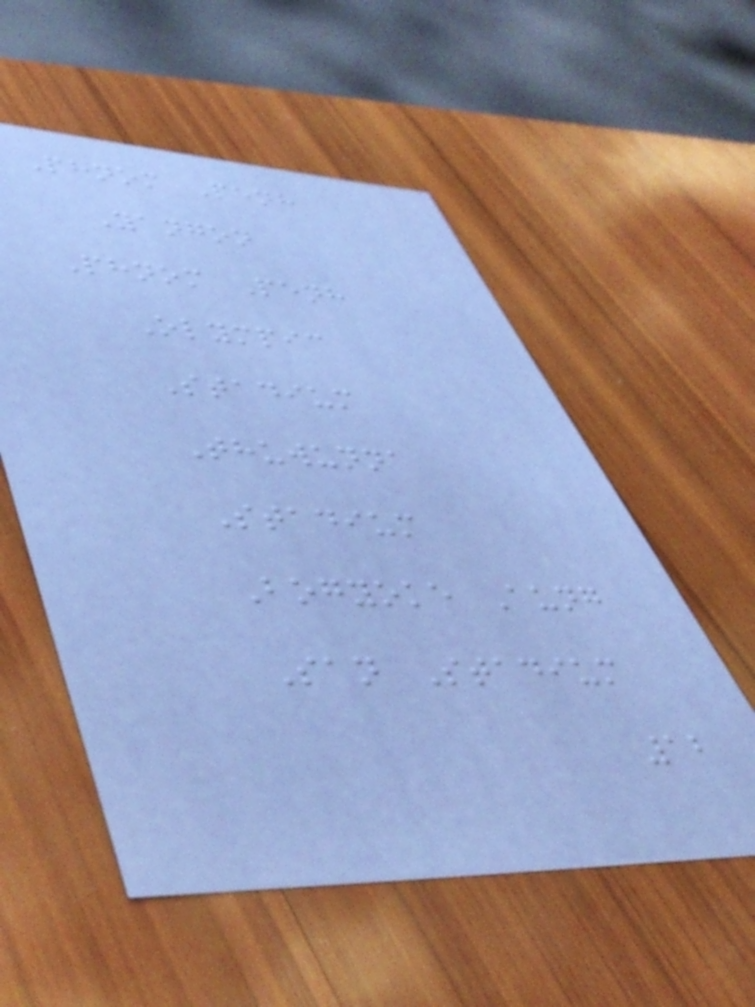Phnom Penh
Yangon
Phnom Penh
Olympic
Stadium
Thuwunna
Stadium
Bogyoke Aung
San Stadium
12
